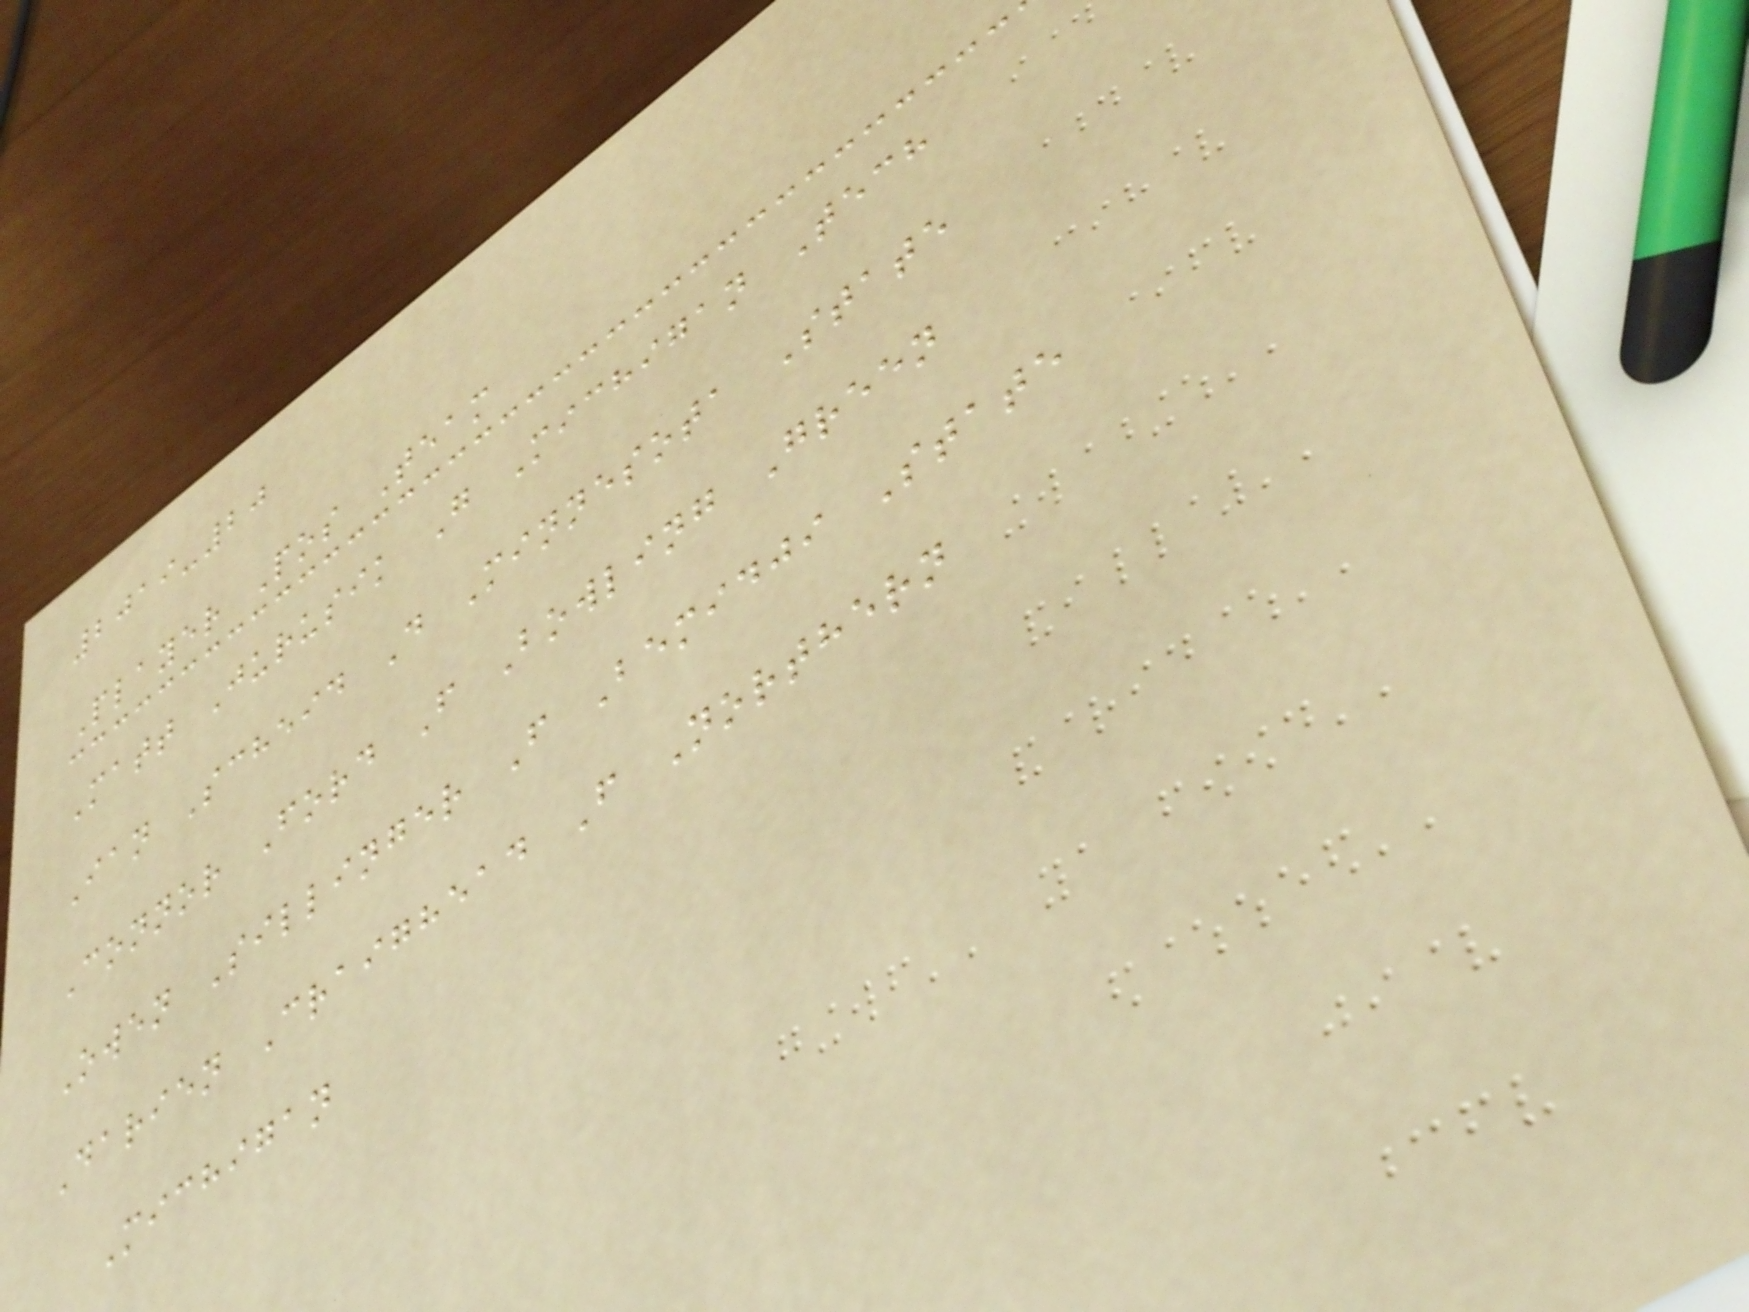2019-20
Player Pos Team
Matt Jurusik G Michigan Tech
Ian Scheid D Minnesota State
Connor Ford F Bowling Green
Owen Sillinger F Bemidji State
Darien Craighead F Northern
Michigan
